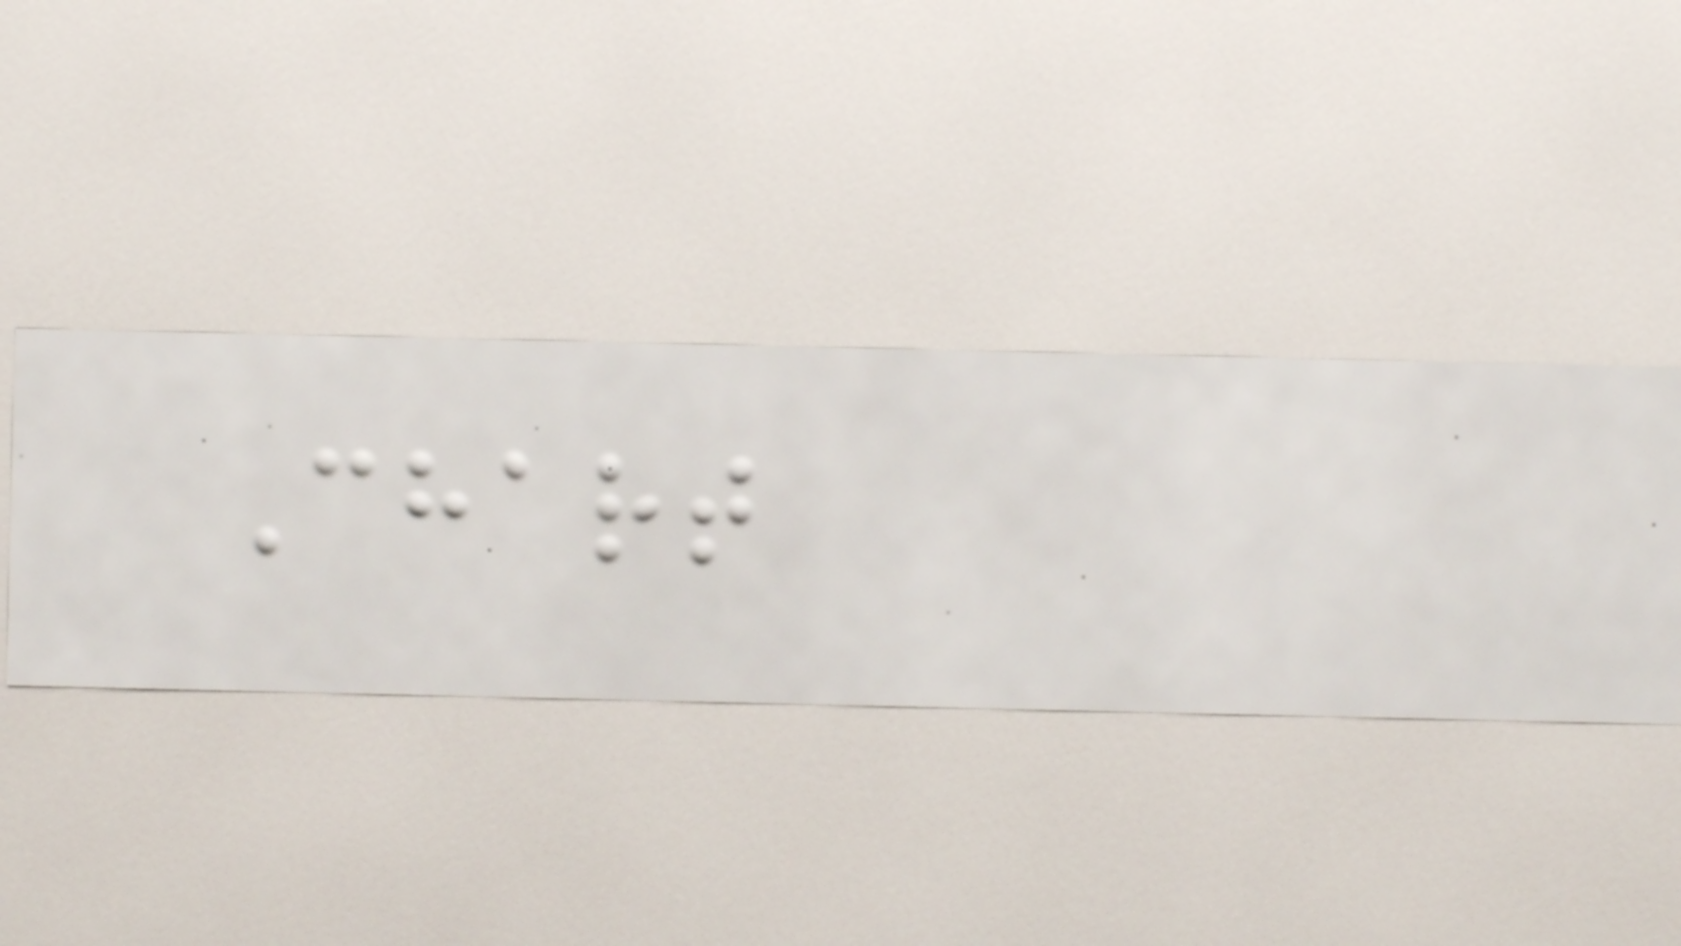Chart
